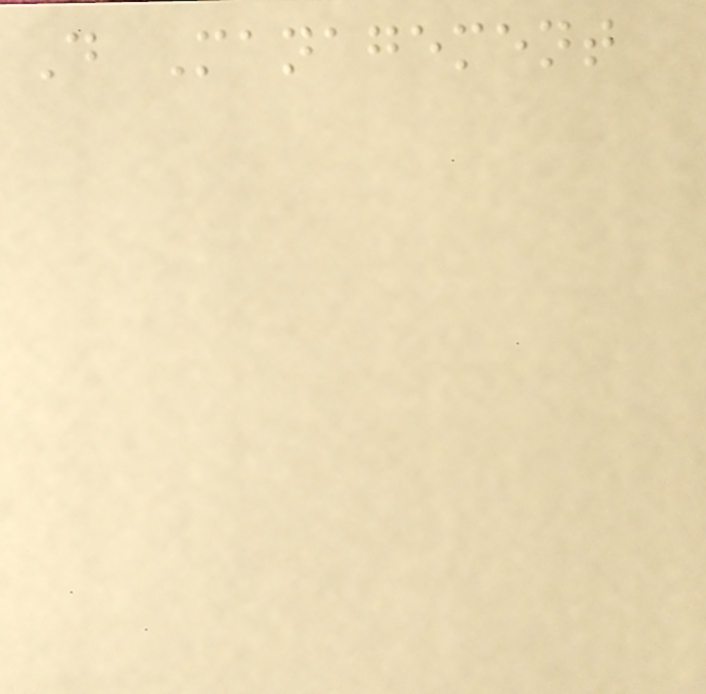D Management
